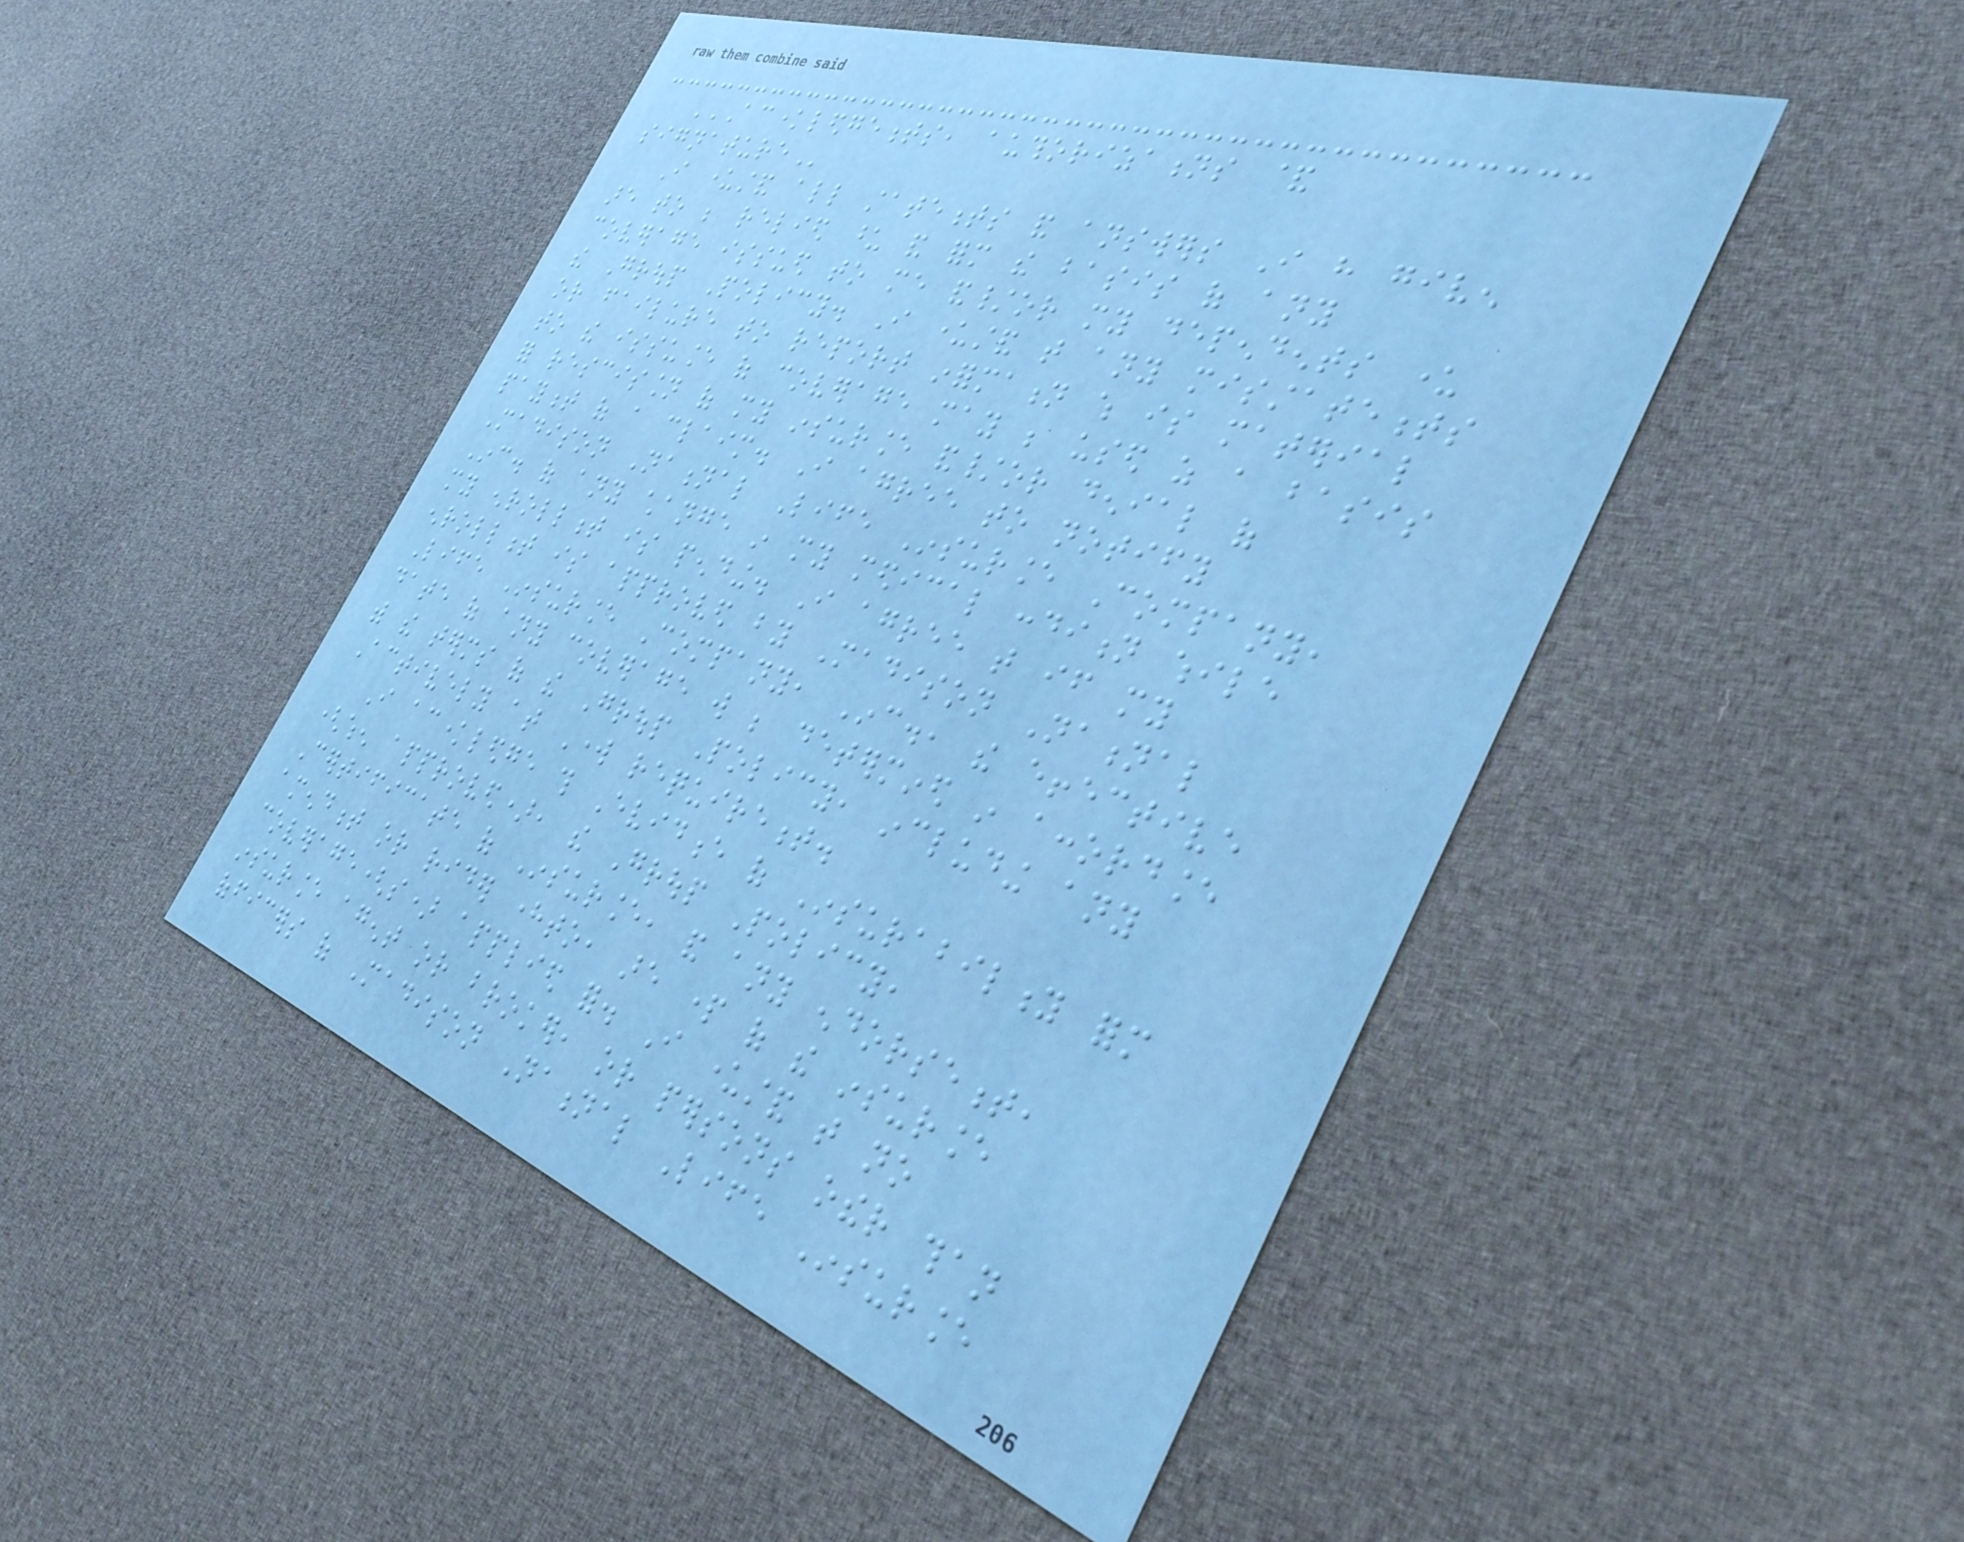ACKNOWLEDGEMENTS, AUTHORIZATIONS &
SIGNATURE
I understand all statements and answers I have given
are to be relied upon and form the basis of any
coverage issued to me and/or my dependents under
the Group Policy. I understand that any misstatements
or failure to report information which is material
to the issuance of coverage may be used as a basis
for rescission of my insurance and/or denial of
payment of a claim. I agree to notify
Madison National Life Insurance Company,
Inc. of any change in my medical condition while
my enrollment is pending. I agree that if my
enrollment is approved by Madison National
Life Insurance Company, Inc., the effective
date of any coverage will be determined in accordance
with the terms of the Group Policy, including any
Actively at Work requirement.
I acknowledge this Evidence of Insurability form
(when approved), the Group Policy,
Certificate of Insurance, and any endorsement,
amendment or rider hereto, are part of the insurance
coverage(s) applied for. I understand that no
insurance agent or broker, or persons other than
officers of Madison National Life Insurance
